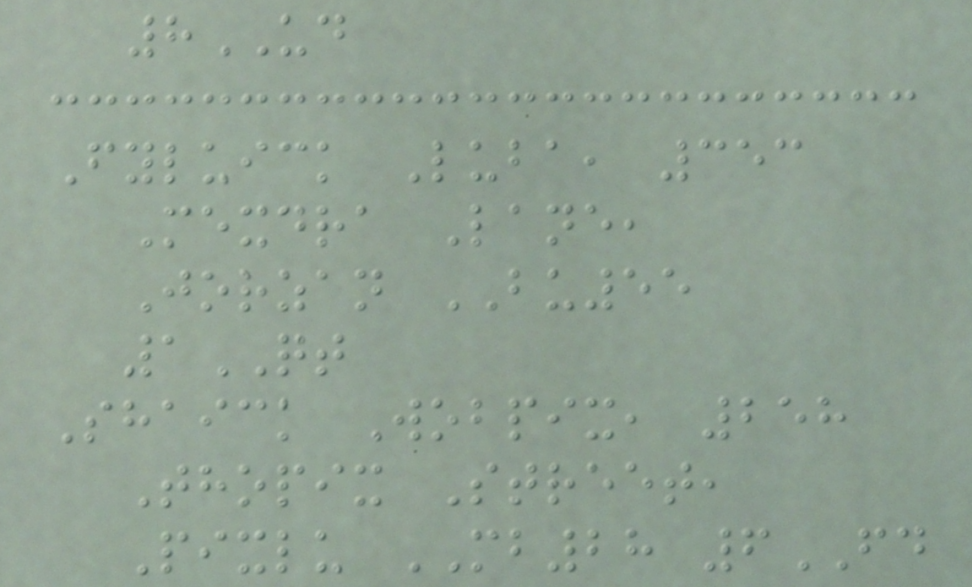8UD
Fyluick Luba, 353
Mexdra Lane,
Jorzan BU55
1QT
Shaick Wobpix, 258
Thopix Street,
Pixlu MB28 6FD
